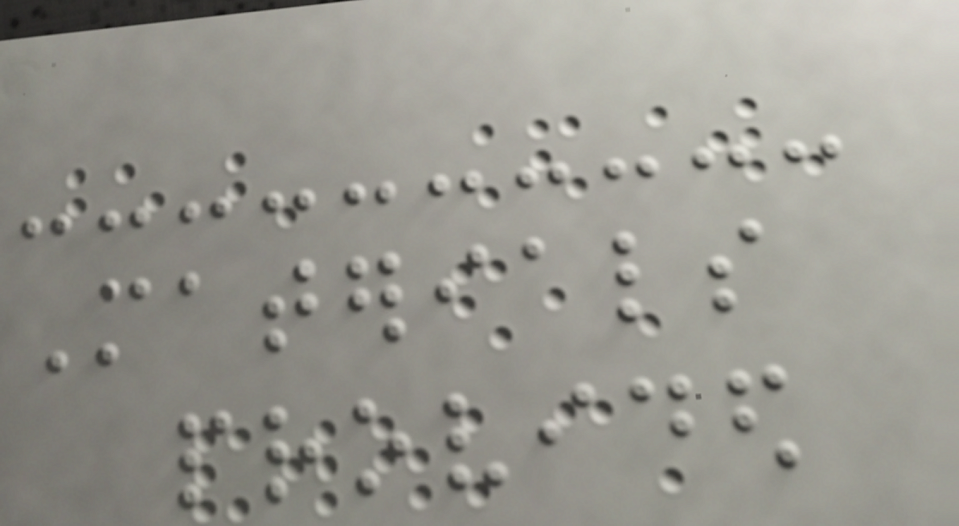Materials
provided
